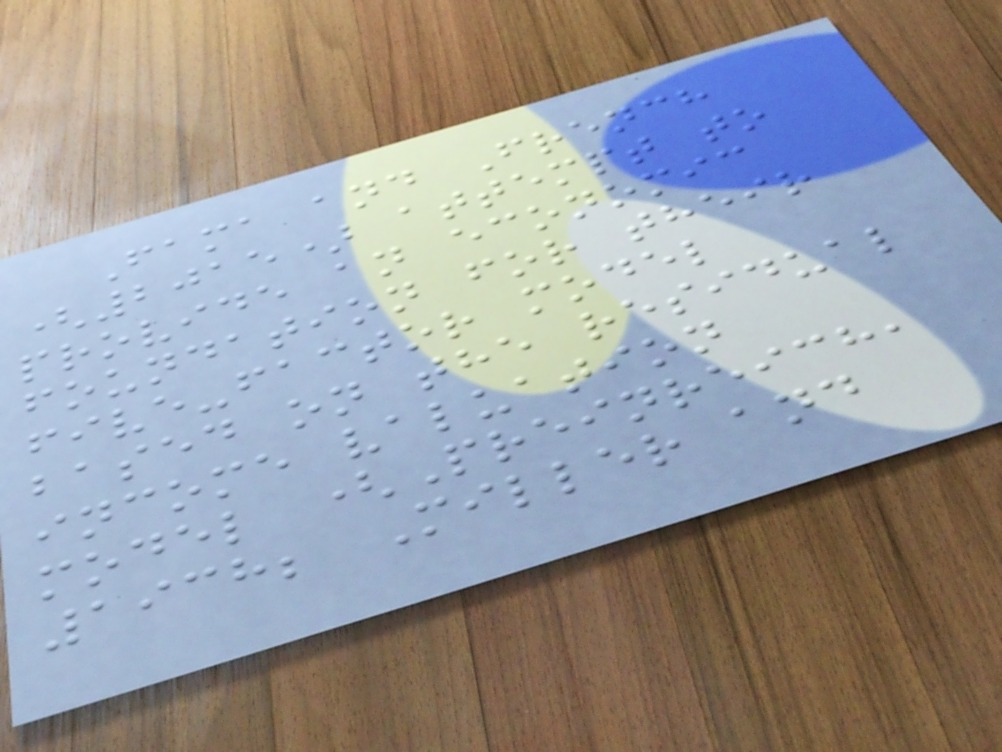Fama and French
(2015) attempt to
provide an economic
foundation for their
five-factor model
based on the residual
income valuation
model (Preinreich,
1938; Miller and
